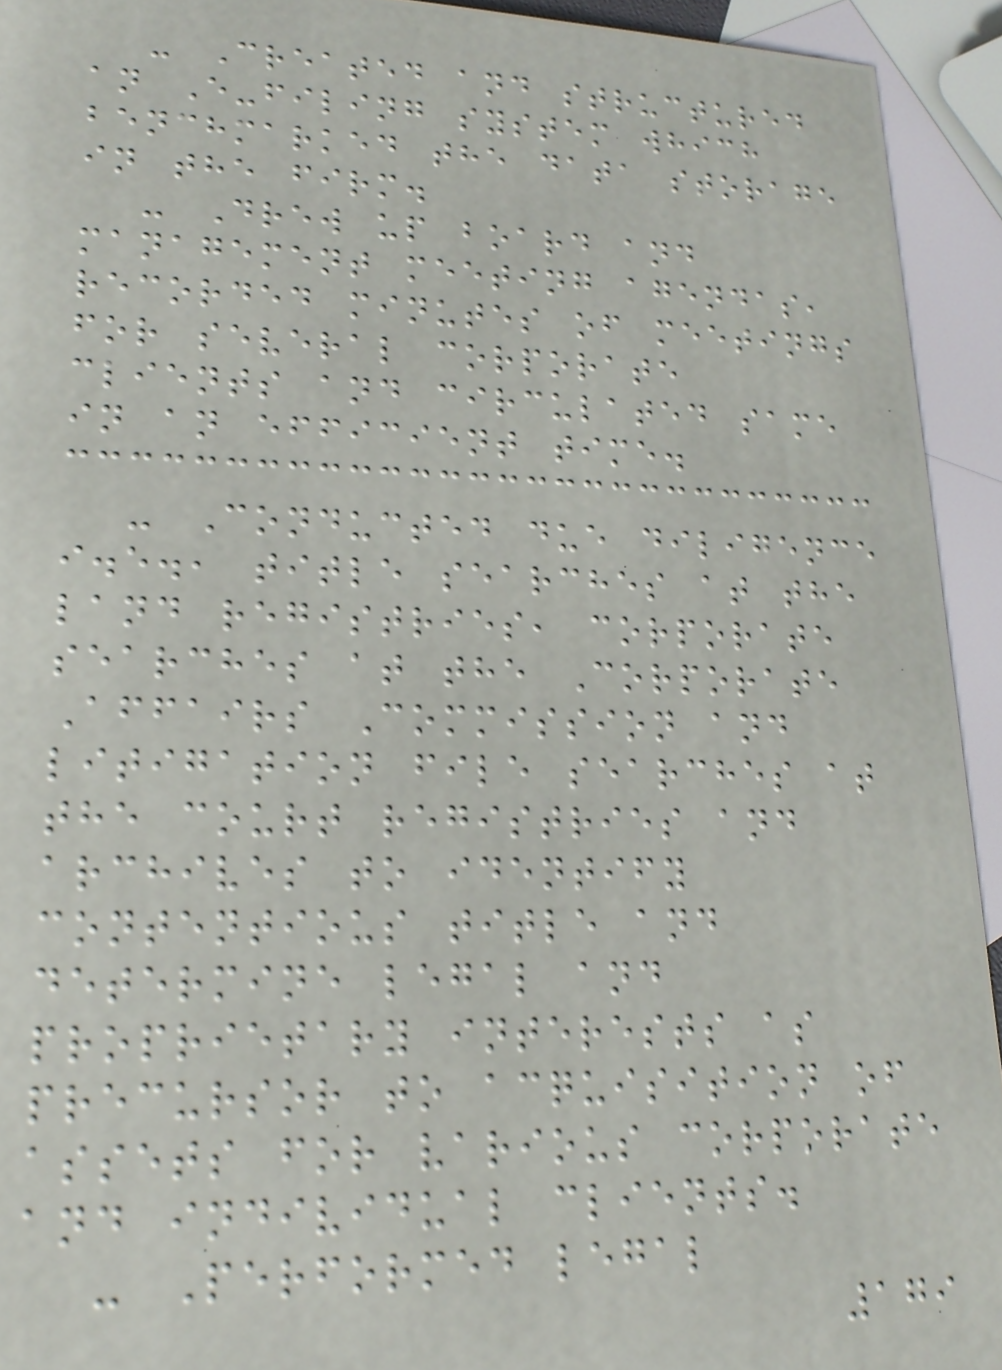- Created and structured
an E-filing system which
benchmarked the data storage
in the firm.
- Drew up board and
management meeting agendas,
recorded minutes of meetings
for several corporate
clients and circulated same
in an efficient time.
- Conducted due diligence
i.e., title searches at the
land registries, corporate
searches at the Corporate
Affairs Commission and
litigation file searches at
the court registries and
archives to identify
contentious title and
determine legal and
proprietary interests as
precursor to acquisition of
assets for various corporate
and individual clients.
- Performed legal
179
